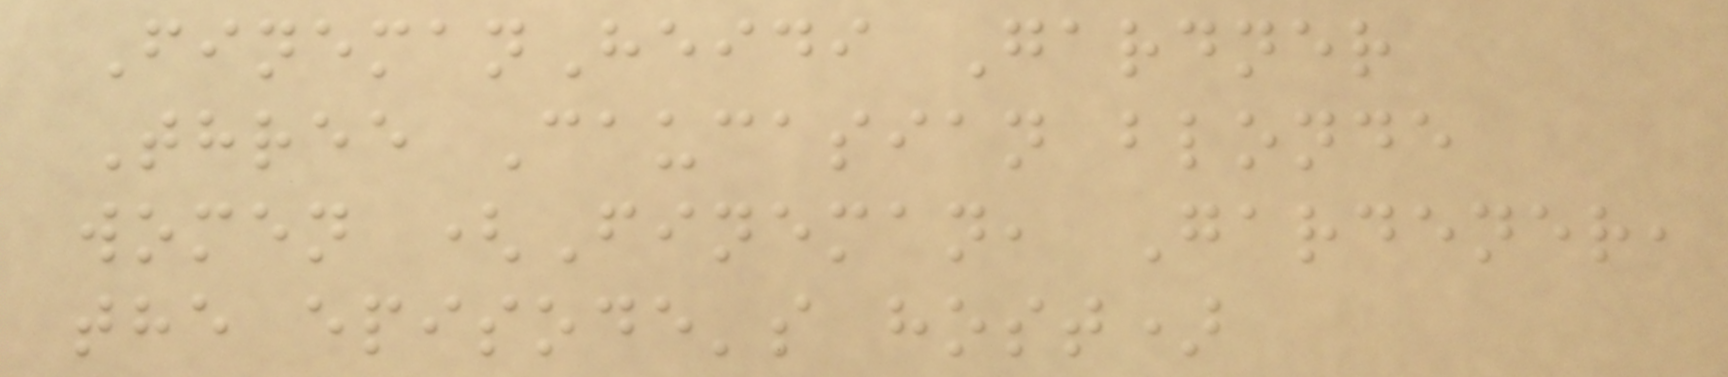FinemanHeidi Gardner
Three Caucasian blonde
women (Fineman, Gardener,
the episode's host)
